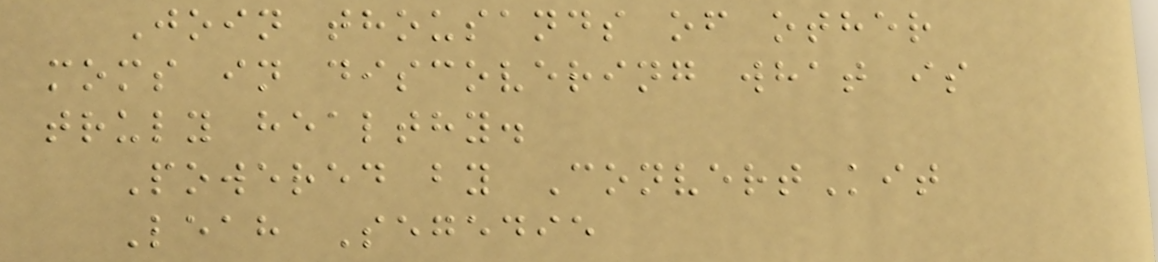Join thousands of other
moms in discovering what is
truly healthy.
Powered by ConvertKit
Leah Segedie
